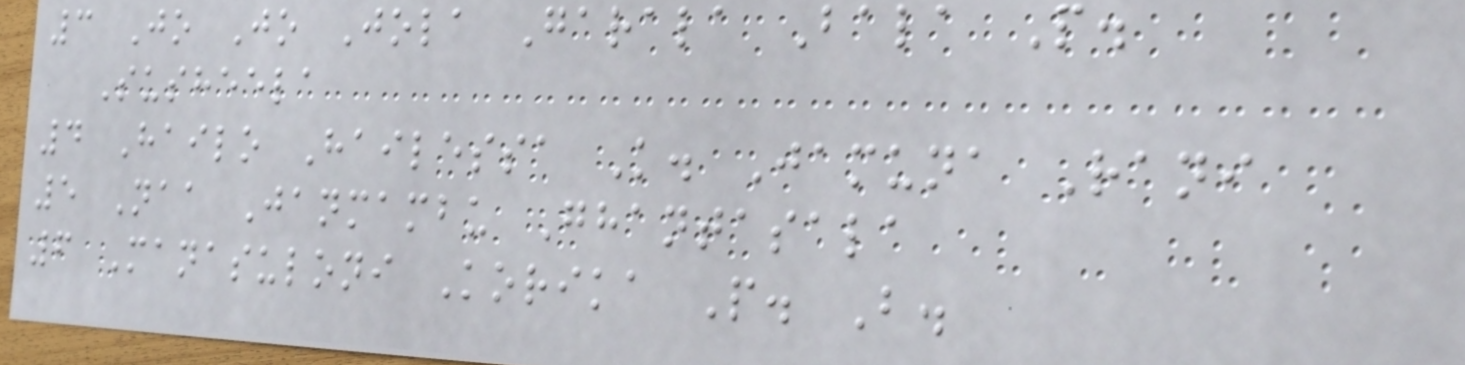3 Jo Jo Jola Garala Bala P.
Susheela
4 Hailo Hailessa K. Jamuna Rani
5 Naa Janmambu Ghantasala
6 Manasuloni Korika P. B.
